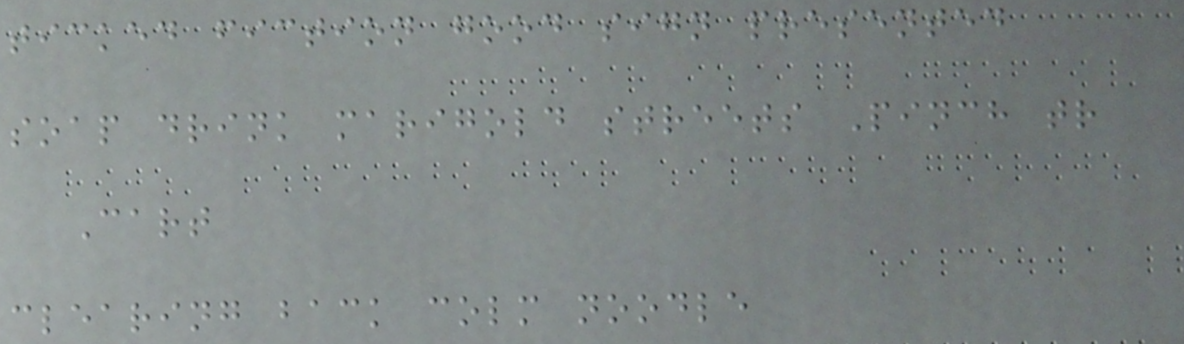ticked fiction good sign presented
soap drink marigold streets Pinch tr
Cart
clearing back colm noodle
